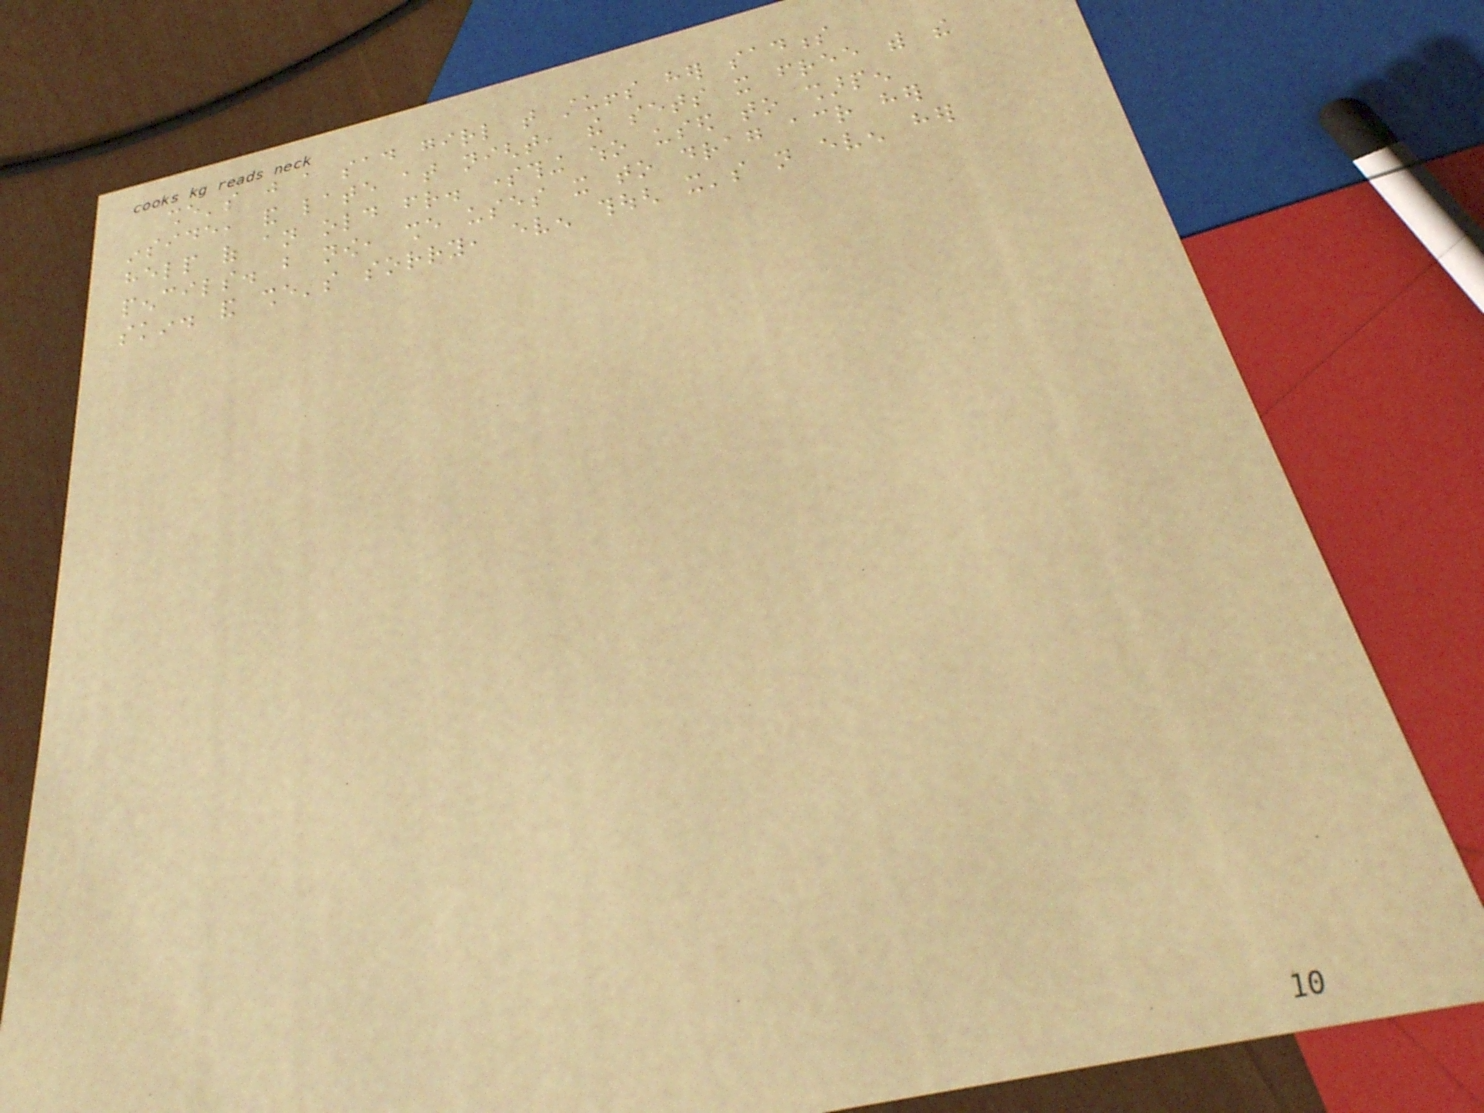she's just a sad girl that stuffs her sadness
inside, and late at night, the sets it free with the
help of an old friend. something who used to sharpen
pencils. but now, she uses it to drag across her
skin. and she's sorry, even though it's not even her
